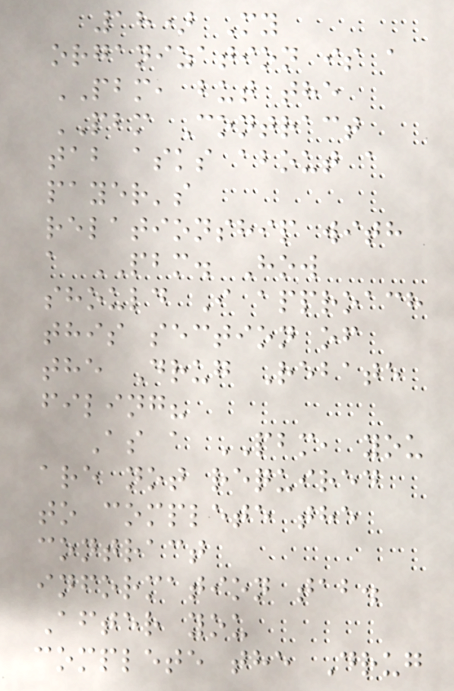18) My
organization is a
PBM, but the
PBM Contract
tab asks about a
payer's
relationship with
a PBM. How
should I approach
this section of
the Drug Rebate
filing?
As a PBM, you
are not required
to complete the
contract
information tab.
After you
complete the Drug
